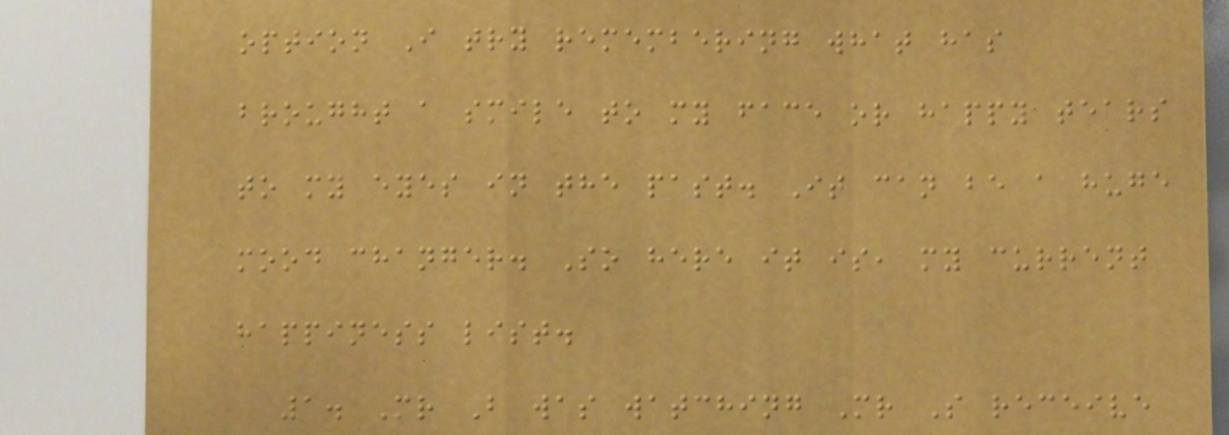option I try remembering what has
brought a smile to my face or happy tears
to my eyes in the past. It can be a huge
mood changer. So here it is, my current
happiness list.
1. Mr B was watching Mr S receive
